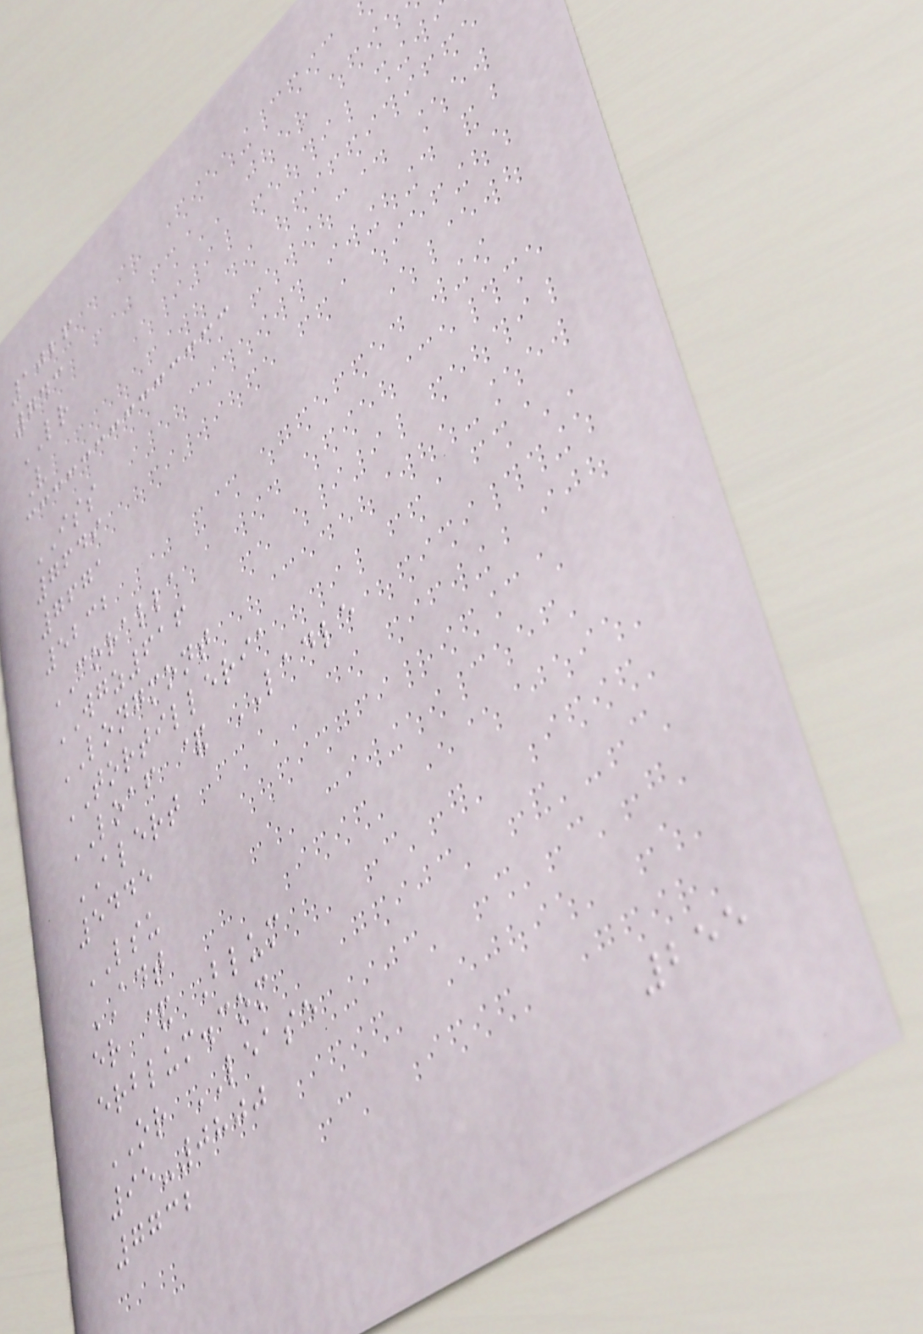1026
743
LR
V
ISS
7649
7671
5232
CORALLA
WGZ616
LONGMONT
TORTILLERIA
LOAF & LADLE
ALERT
5445
LSU
ADT
er & Blum
erblum.com
OR LEASE
95-0800
7732
255
